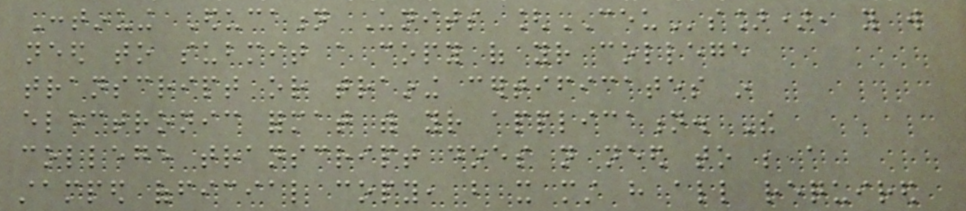Continuing Education Units [CEUs]), you will
need to submit a copy of your college
transcript or training certificates in
electronic format with your application. The
college transcript does not need to be a
stamped official copy, but it must have all required
